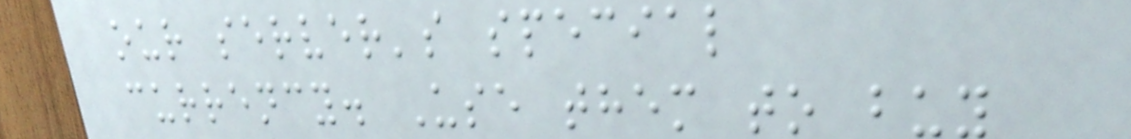our server's special
currency. Use them to buy
